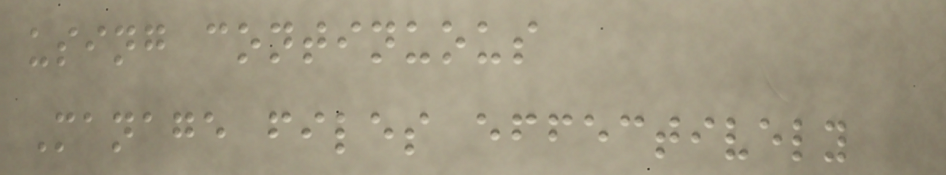using continuous
Manage files effectively
